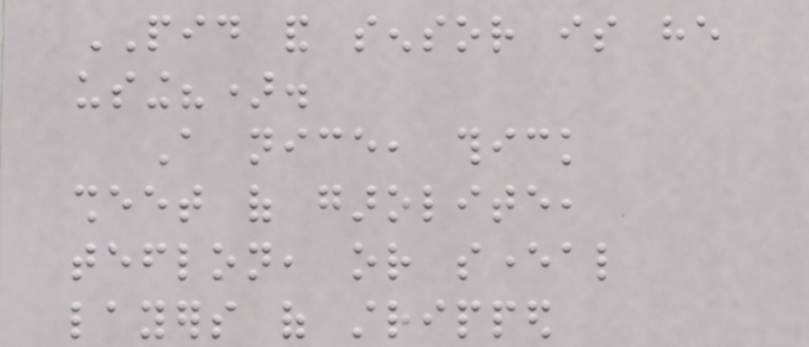PID and sensor is he
using?).
A nice, thick
sheet of garolite,
teflon, or several
layers of stripped
